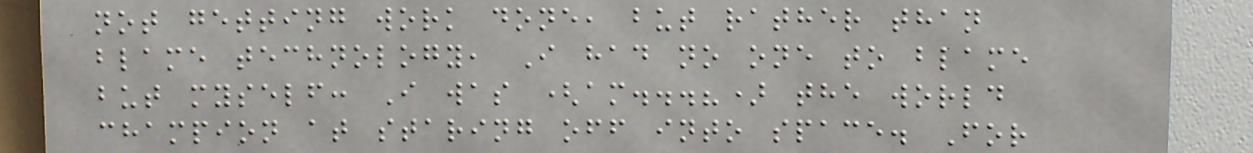not getting work done, but rather than
blame technology, I had no one to blame
but myself: I was (am...?) the world
champion at staring off into space. For
